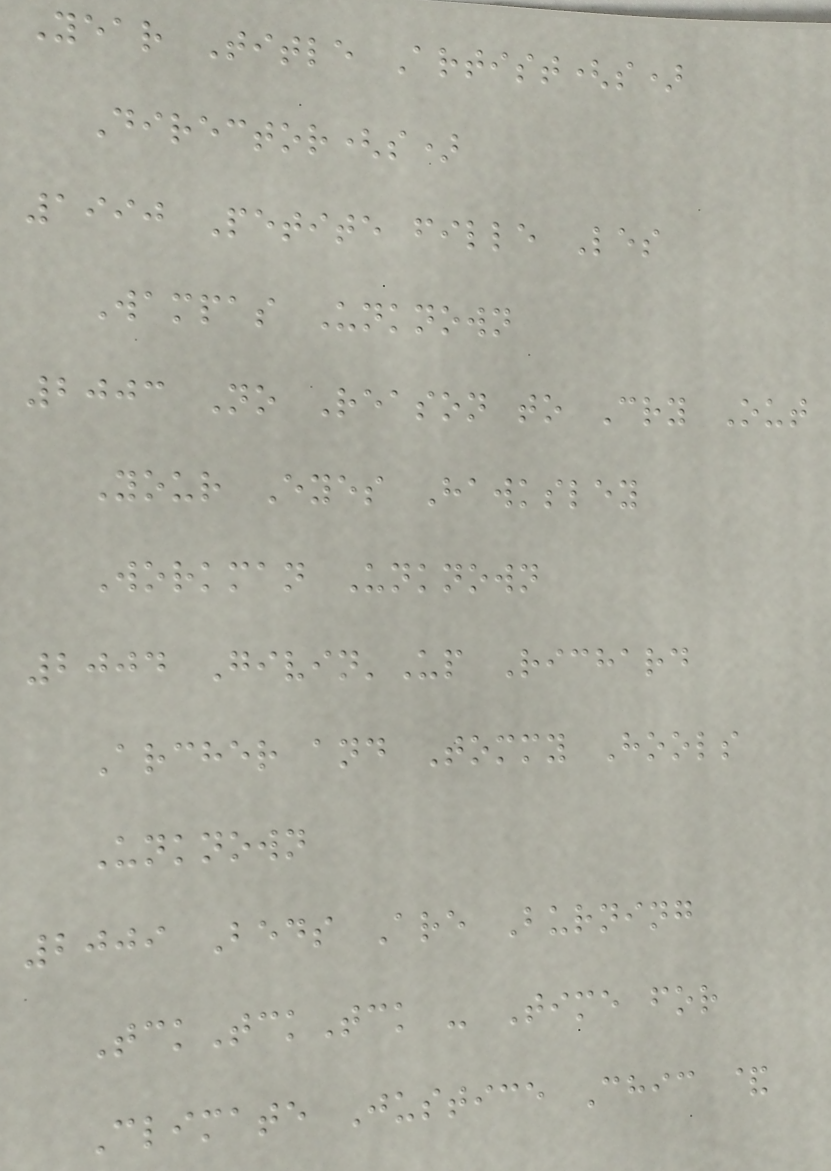Year Title Artist(s)
Director(s)
1990 Petite fille Les
Wampas Unknown
2003 No Reason to Cry Out
Your Eyes Hawksley
Workman Unknown
2004 Givin'Up Richard
Archer and Tommy Hools
Unknown
2009 Beds Are Burning
TckTckTck - Time for
Climate Justice Chic &
